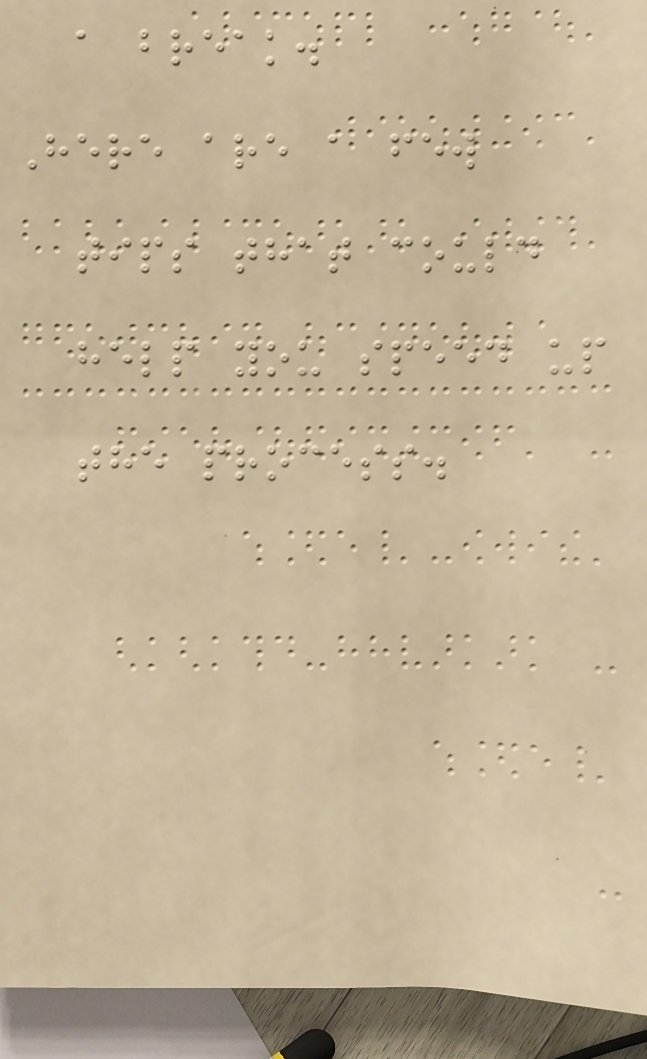a break.
Here are a few
tips that could
help you speed up
the process.
